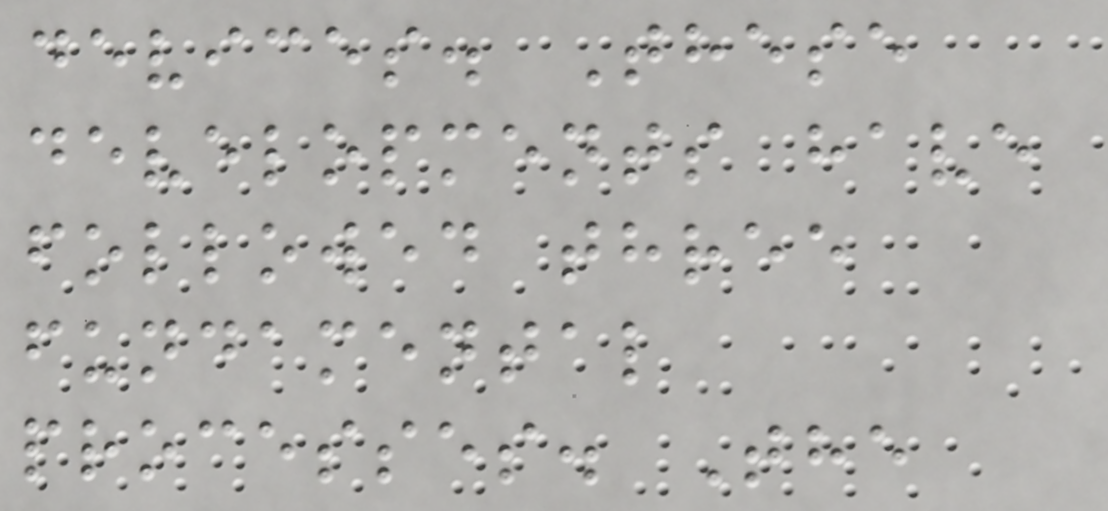devices. These
developments have
followed three
fundamental
processes. The
